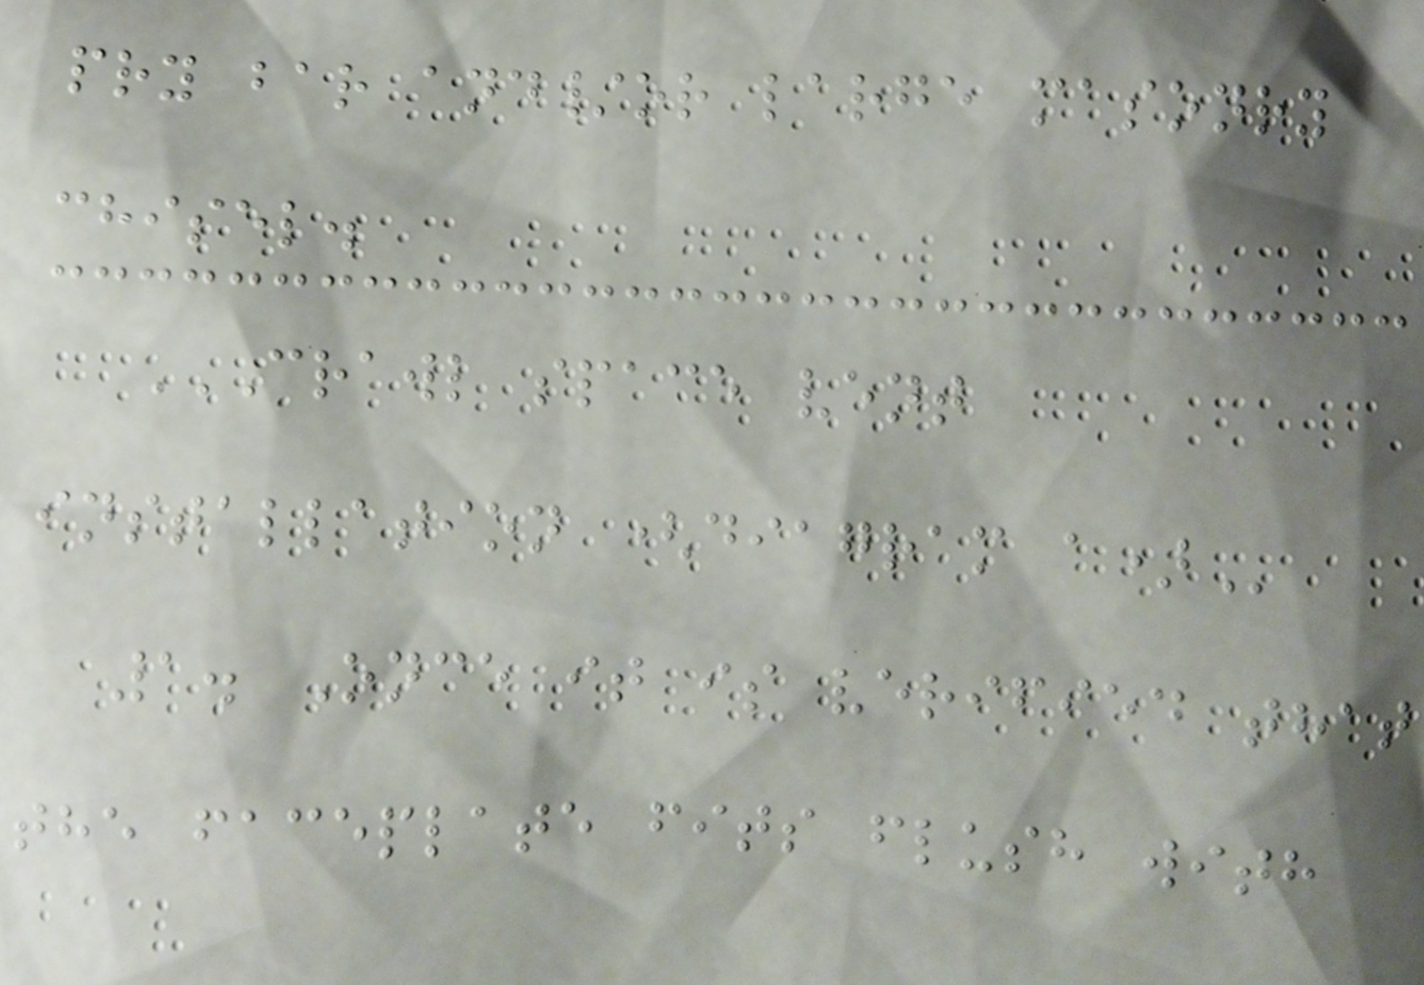pry bar and/or large masonry
chisel.
CRAWL SPACE VENT
INSTALLATION (DIAGRAM A)
1. Once it is verified that
the faceplate fits flush with
